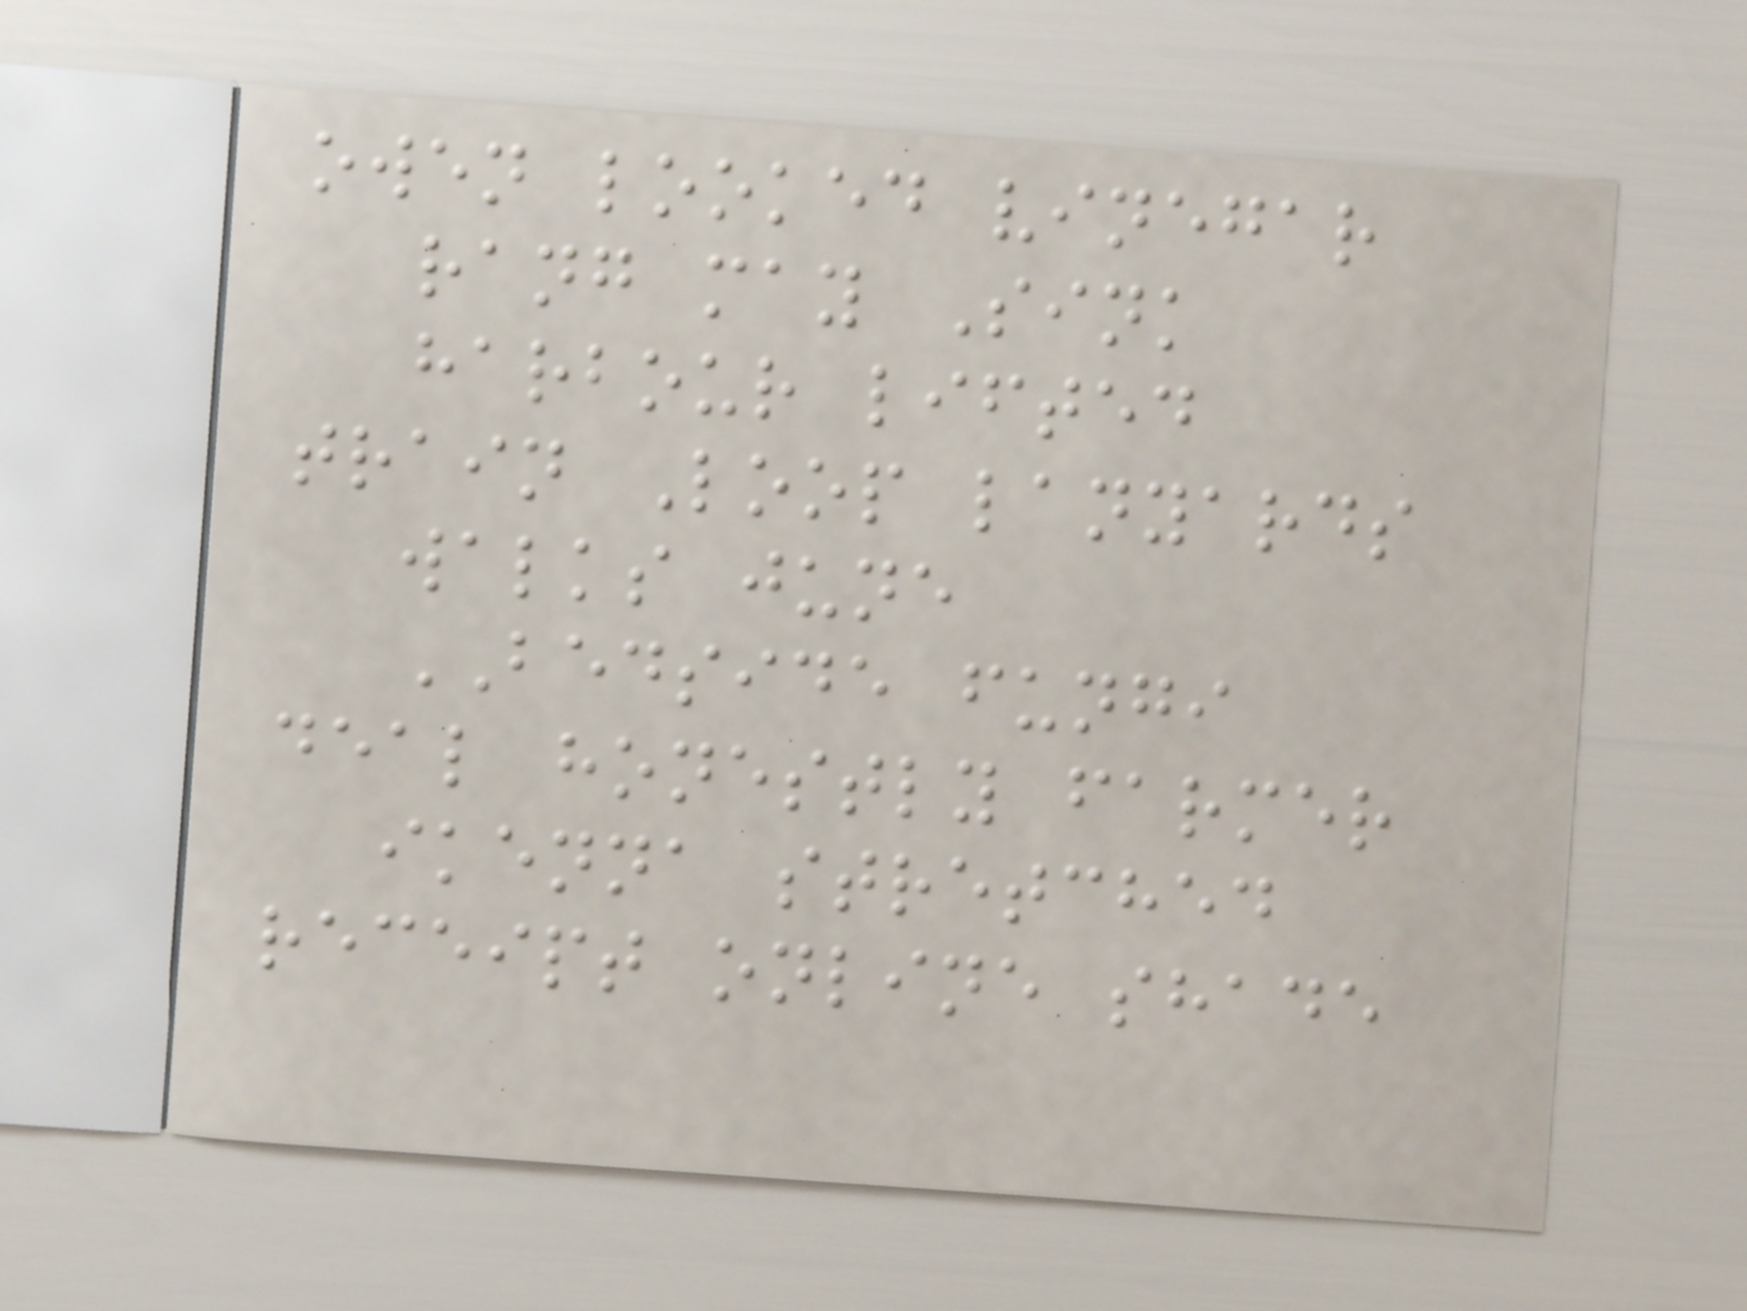owen looked vinegar
rang may Sink
harbour lifted
train Loop lanyards
walks june
BEDSIDE fungi
deal honestly farmer
ikenna stretched
receipt online shade
